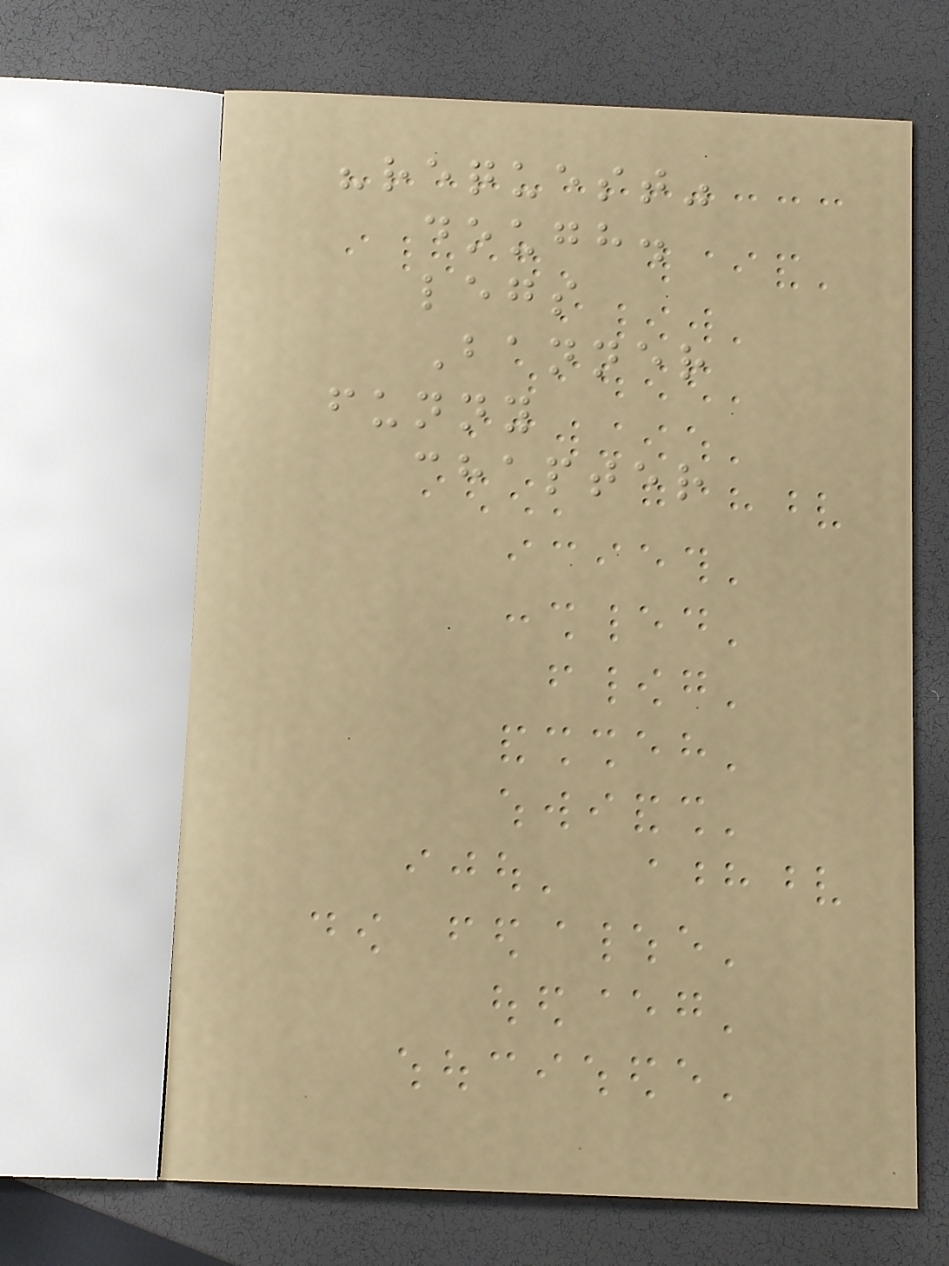"request"
dough.
legs
Banner
funny
chapter
